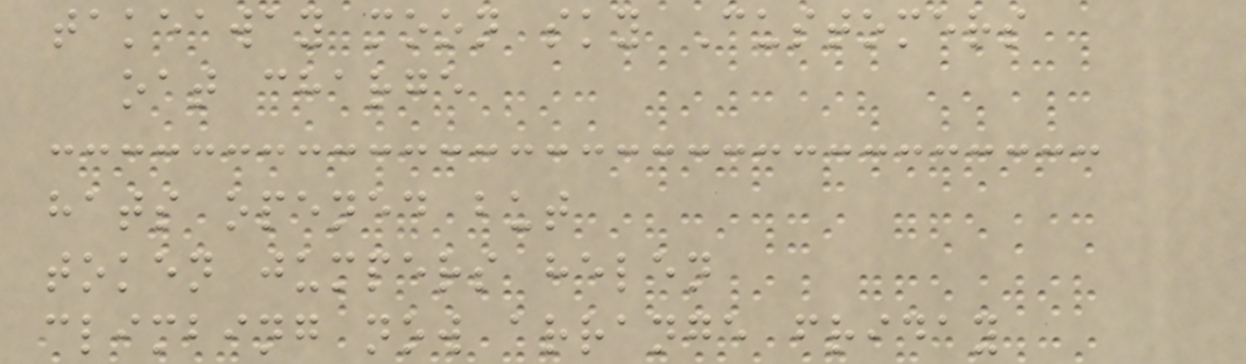takeaway moon sky Customers
oat charge
hats opened but
token jumpers helen
climbing now arrange friday
